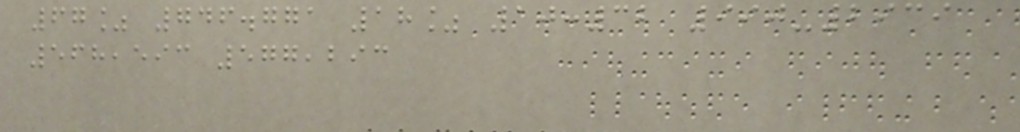67% 746.771 18% 10:32 990-2939
568,593 577,293
